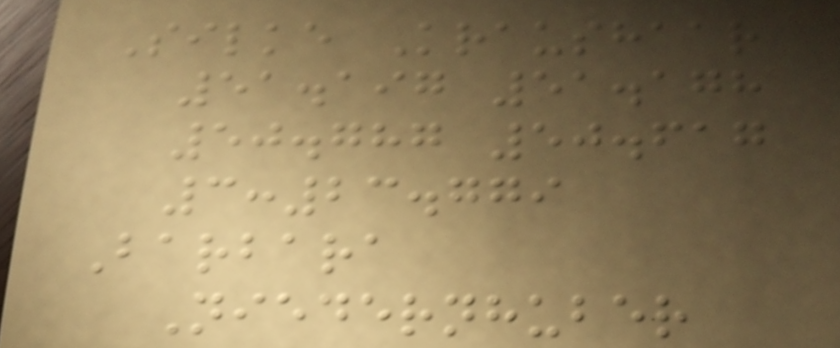Silke Kraushaar
51.197 51.178
50.787 50.617
3:23.779
Barbara
Niedernhuber
